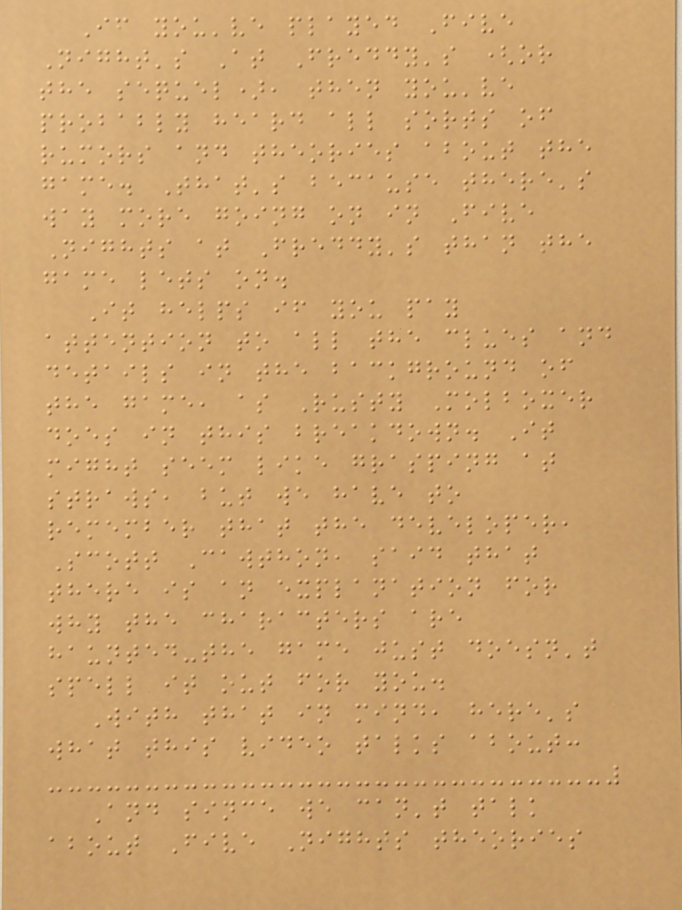If you've played Five
Night's At Freddy's (or
the sequel), then you've
probably heard all sorts of
rumors and theories about the
game. That's because there's
way more going on in Five
Nights at Freddy's than the
game lets on.
It helps if you pay
attention to all the clues and
details in the background of
the game, as Rusty Molboxer
does in this breakdown. It
might seem like grasping at
straws, but we have to
remember that the developer,
Scott Cawthon, said that
there is an explanation for
why the characters are
haunted-the game just doesn't
spell it out for you.
With that in mind, here's
what this video talks about:
And since we can't talk
about Five Nights theories
